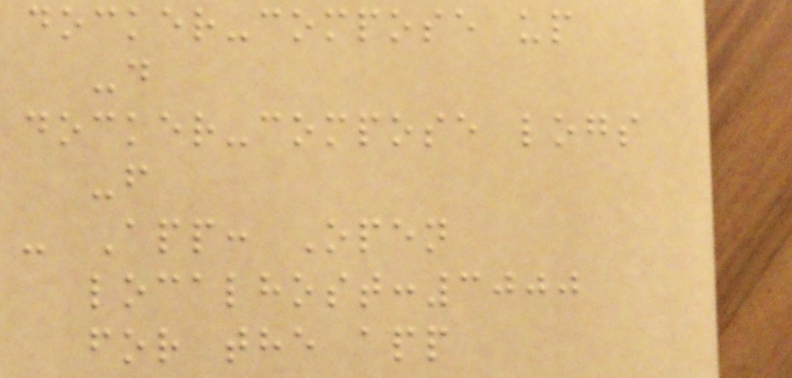docker-compose up
-d
docker-compose logs
-f
- App: Open
localhost:3000
for the app
